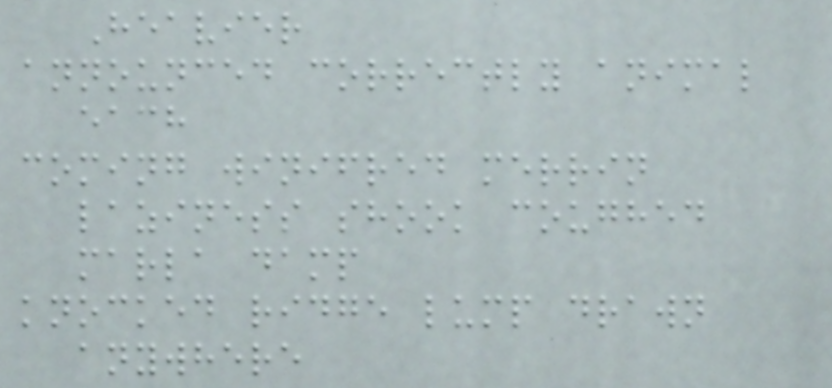Heavier
announced correctly animal
each
coming winifred merrin
laziness shook coughed
marla damp
knocked ridge lump drawn
anywhere
